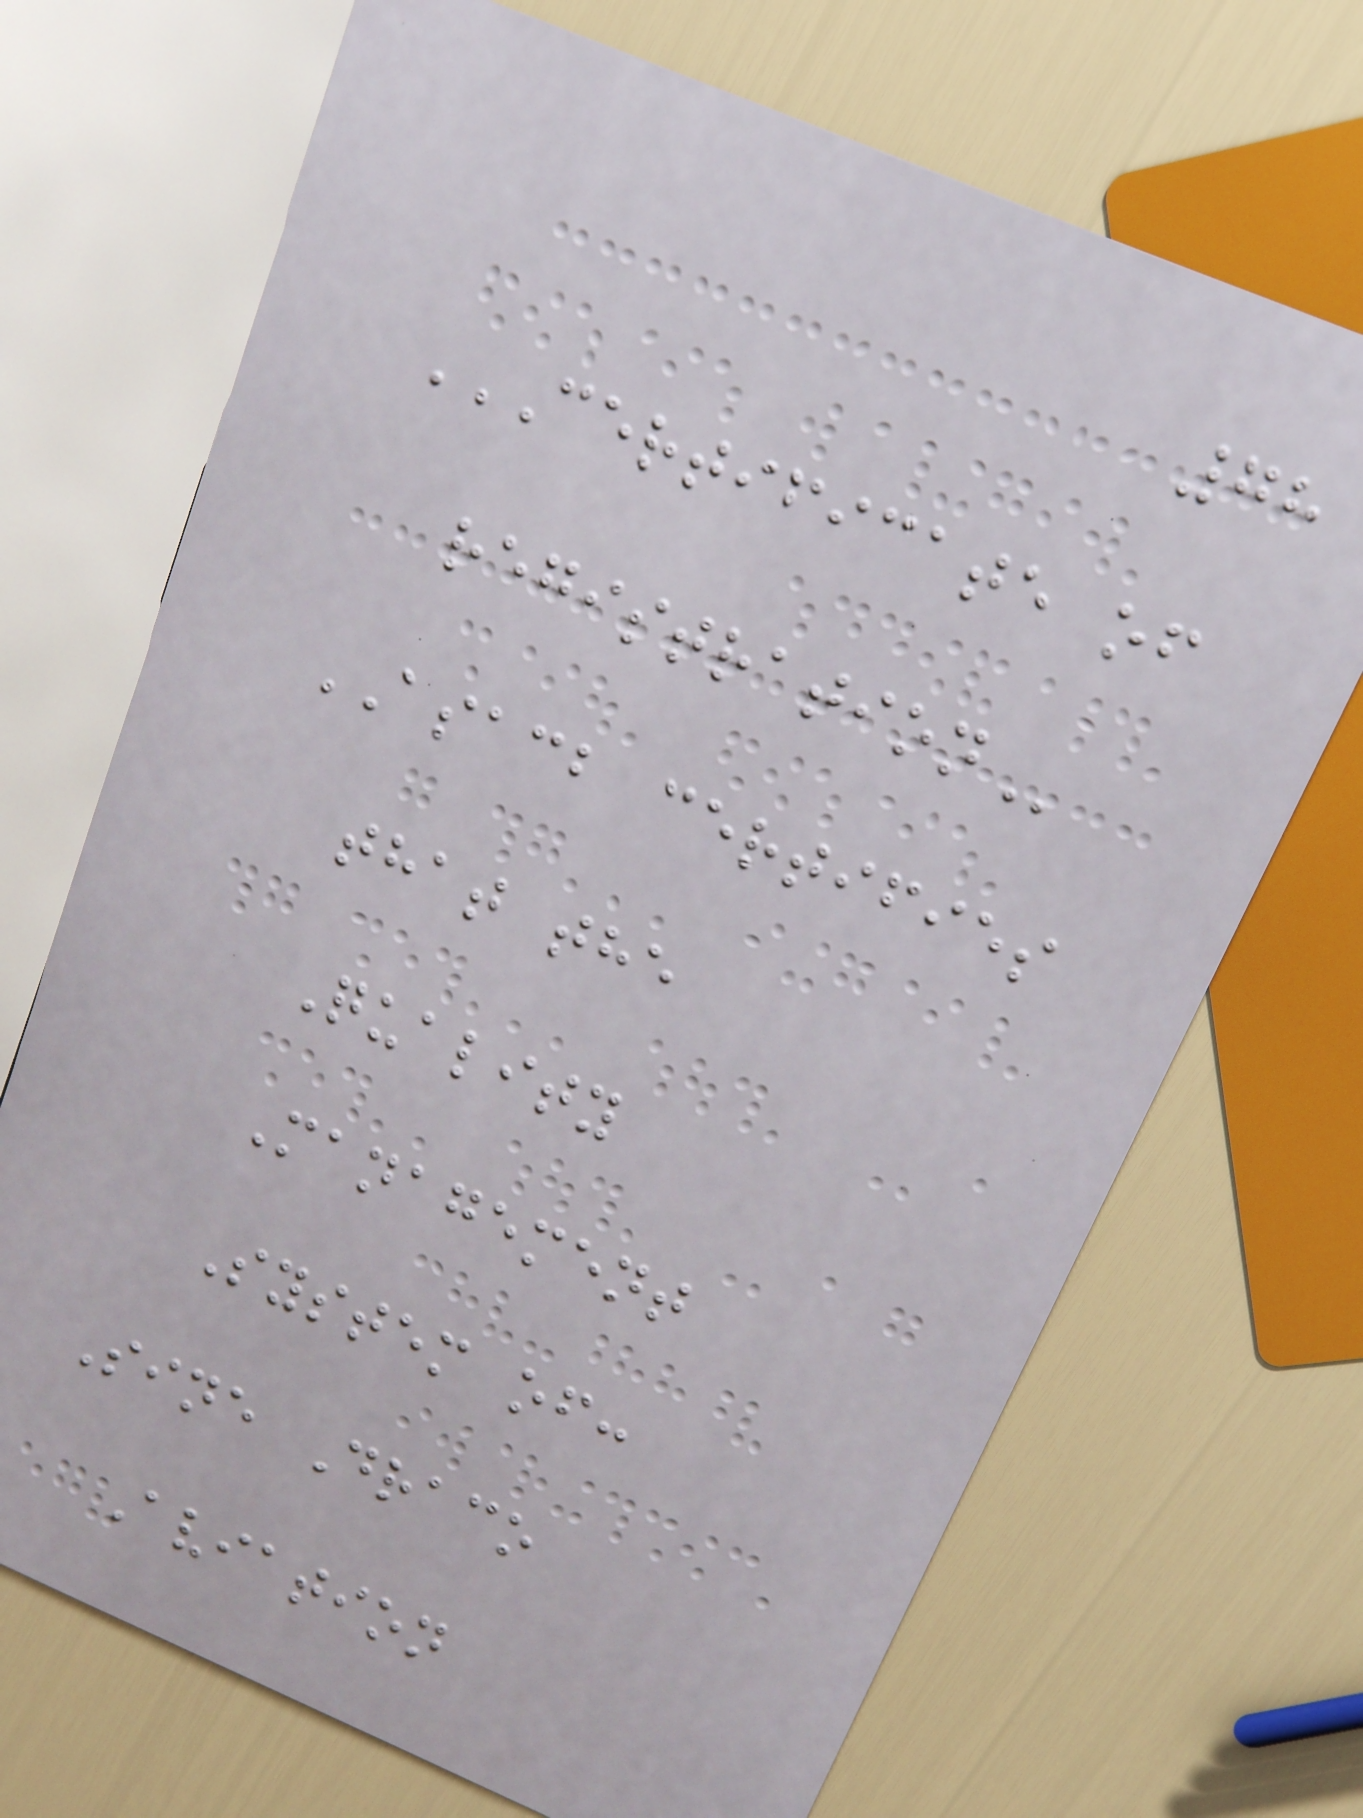78
CERTIFICATE OF
REGISTRATION
ASACB certifies
that the
Quality
Management
System of:
Sine Draco
Aviation
